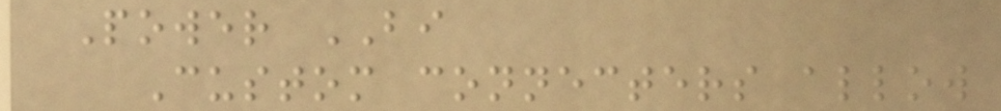Power BI
Custom connecters allow
